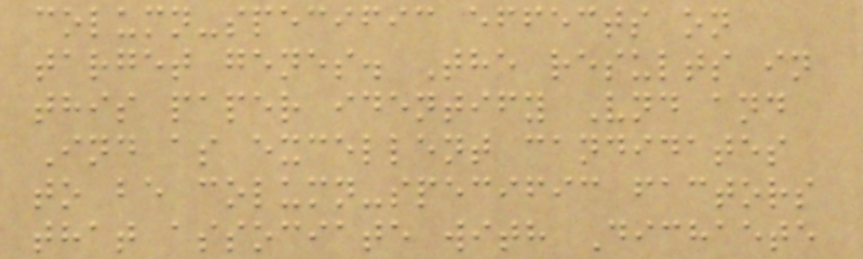column-specific effects on
target genes. The results in
this paper identify Vnd and
Ind as excellent candidates
to be column-specific factors
that associate with Dichaete
